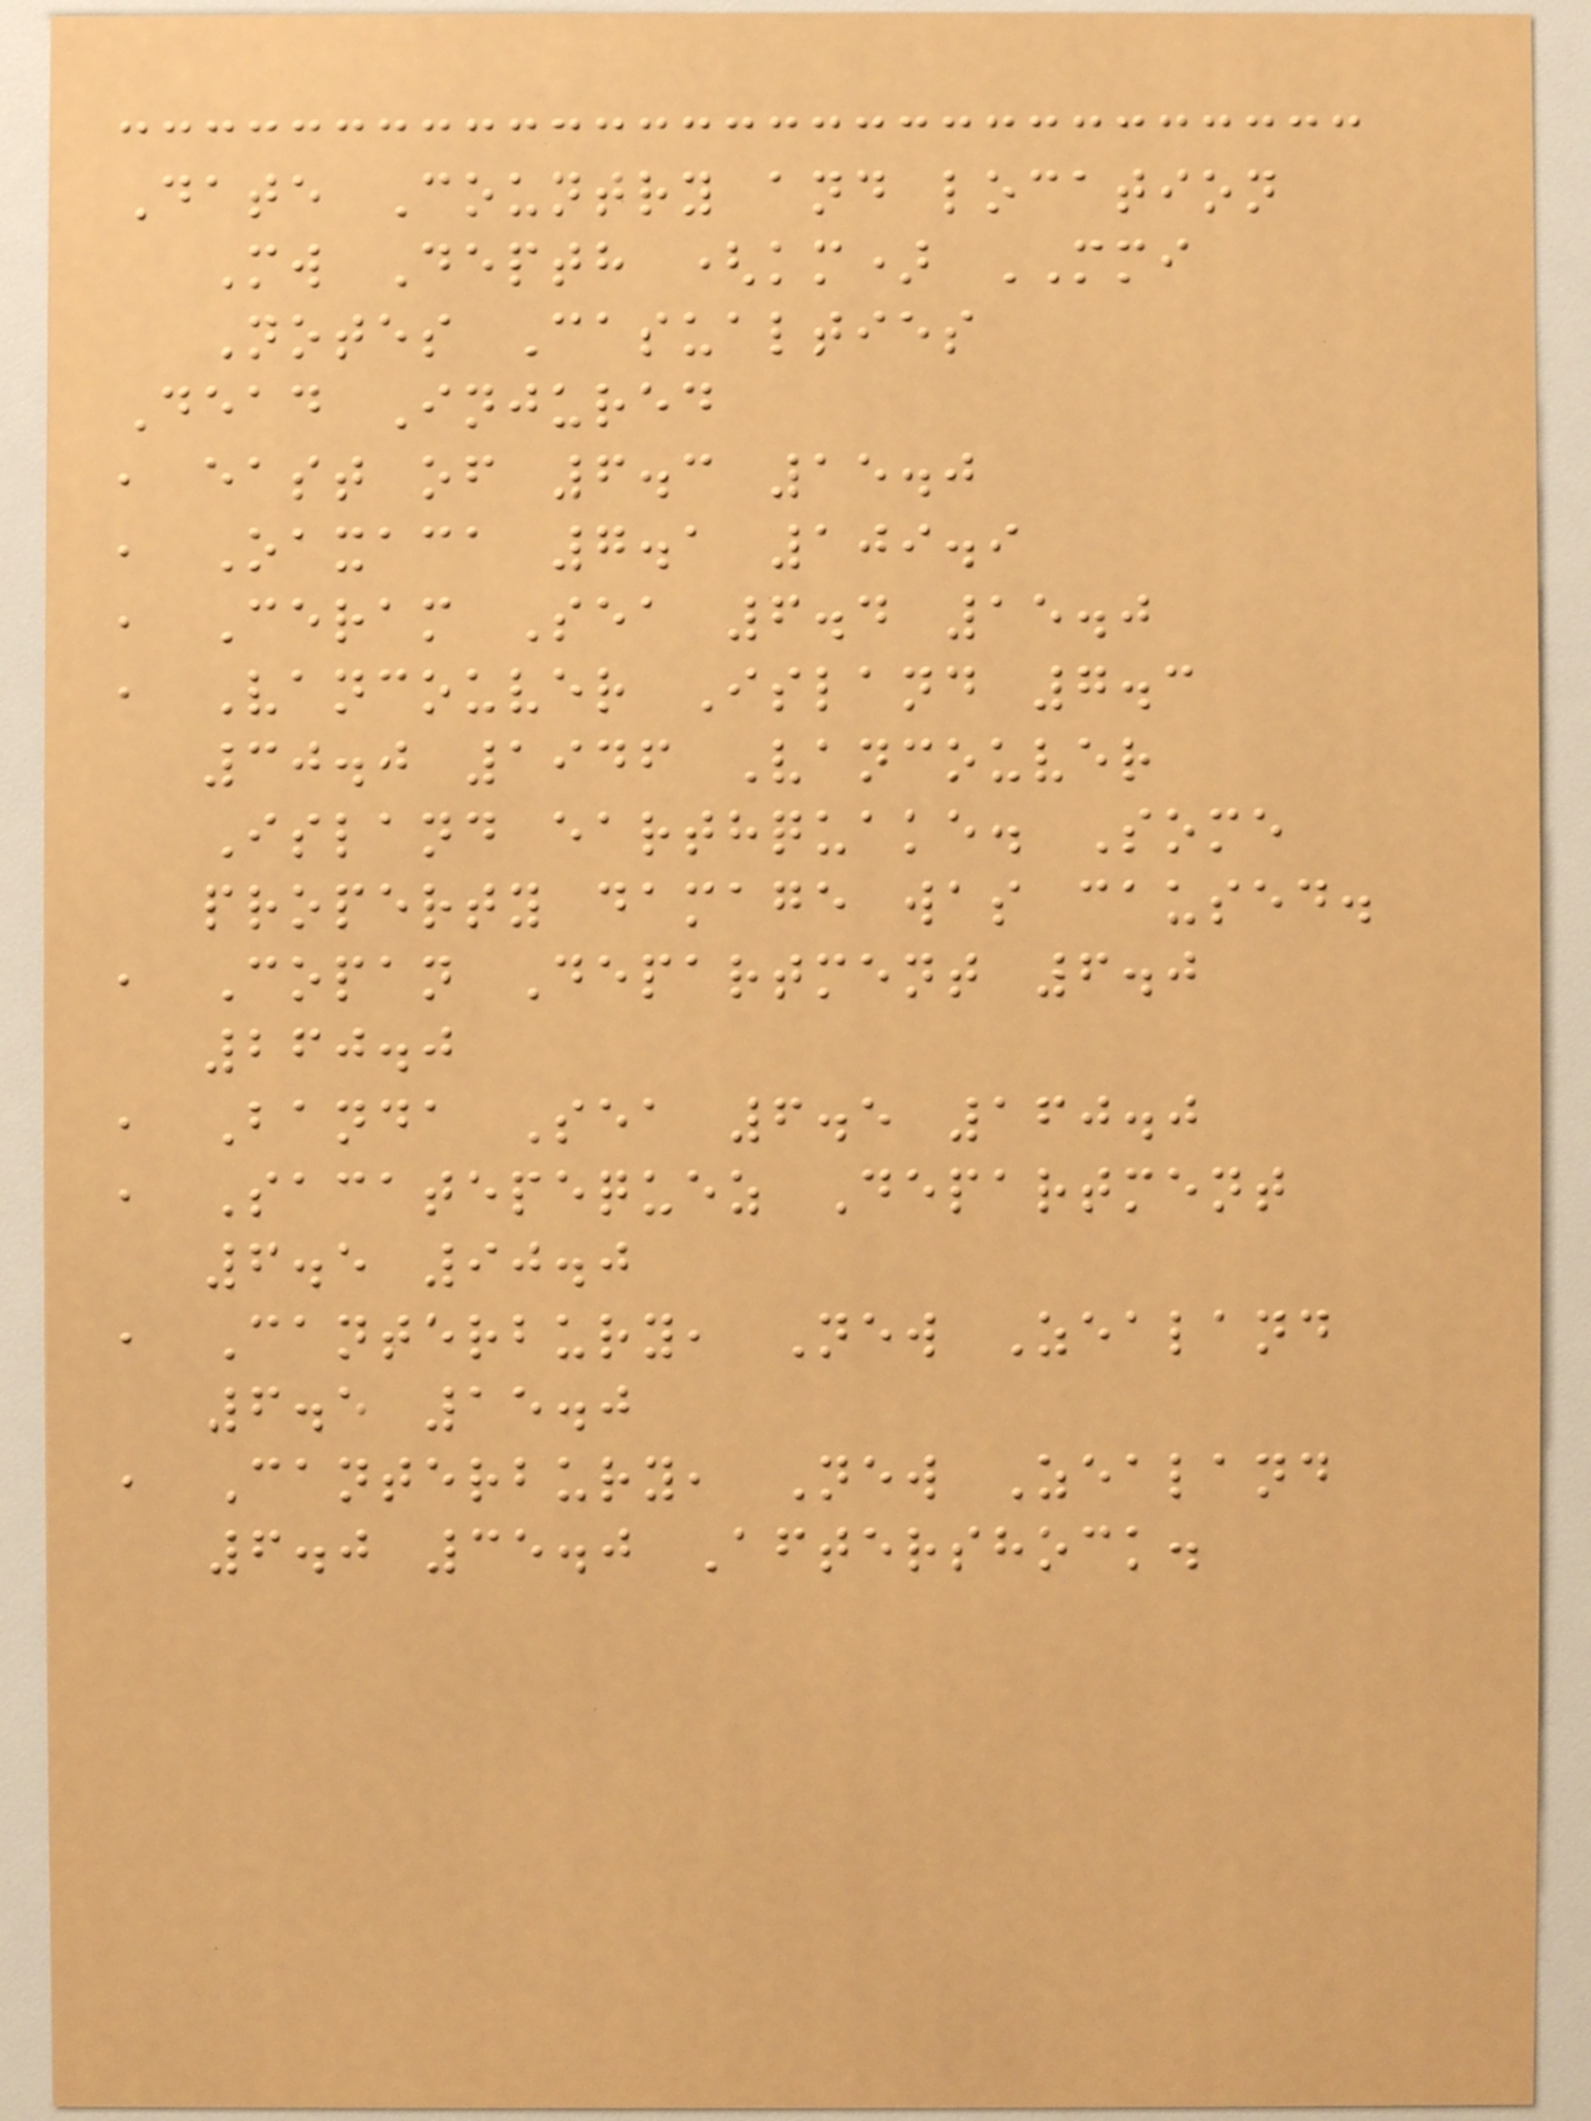Date Country and location
Mw Depth (km) MMI
Notes Casualties
Dead Injured
, east of 6.3 15.0
, Oaxaca 7.1 109.9
, Ceram Sea 6.4 15.0
, Vancouver Island 7.3
30.0 1946 Vancouver
Island earthquake. Some
property damage was caused.
, Copan Department 6.0
260.0
, Banda Sea 6.5 160.0
, Sacatepequez Department
6.5 90.0
, Canterbury, New Zealand
6.5 15.0
, Canterbury, New Zealand
6.0 35.0 Aftershock.
